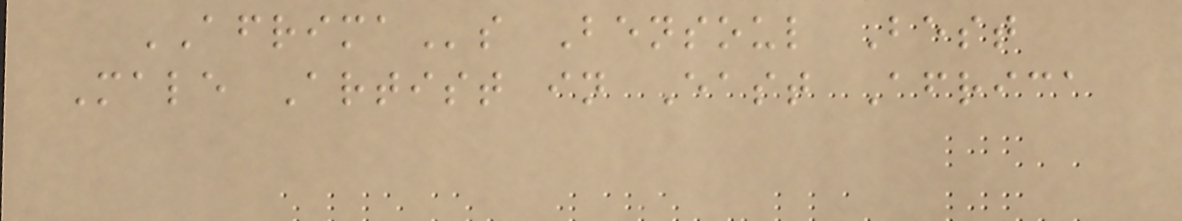AFRIMAs Bensoul Best
Male Artist in East Africa
